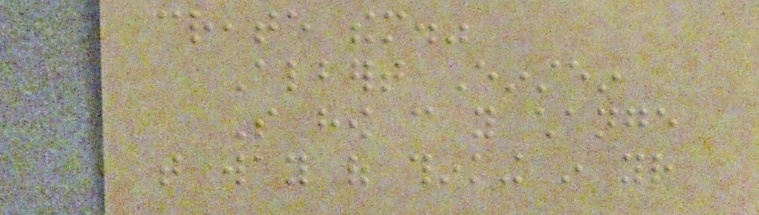create them."
Albert Einstein
So how can you change
that way of thinking in your
